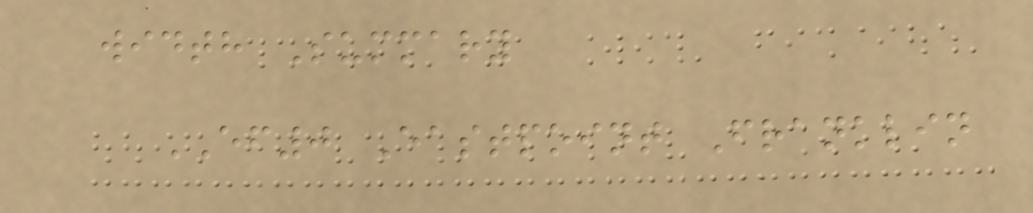width Summary
EF0 Eastpoint Franklin
